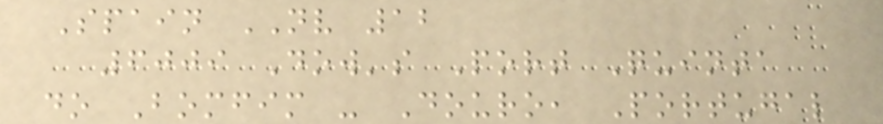Spain NV 12
6009 Dow's Port Quinta
do Bomfim - Douro, Portugal
